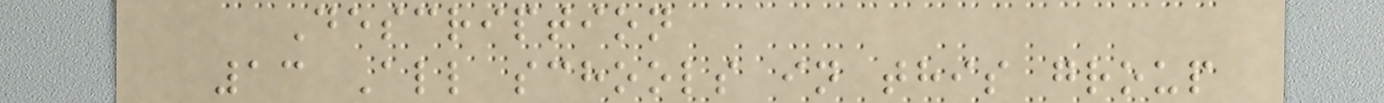Description
13 All schools in this group
